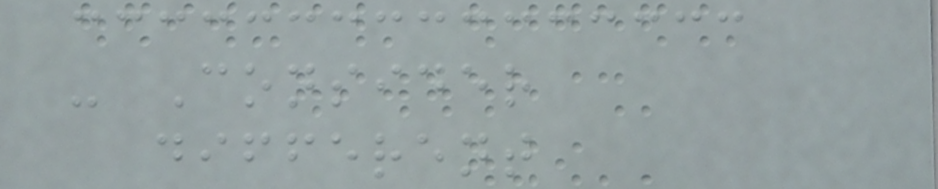- Consider
different
